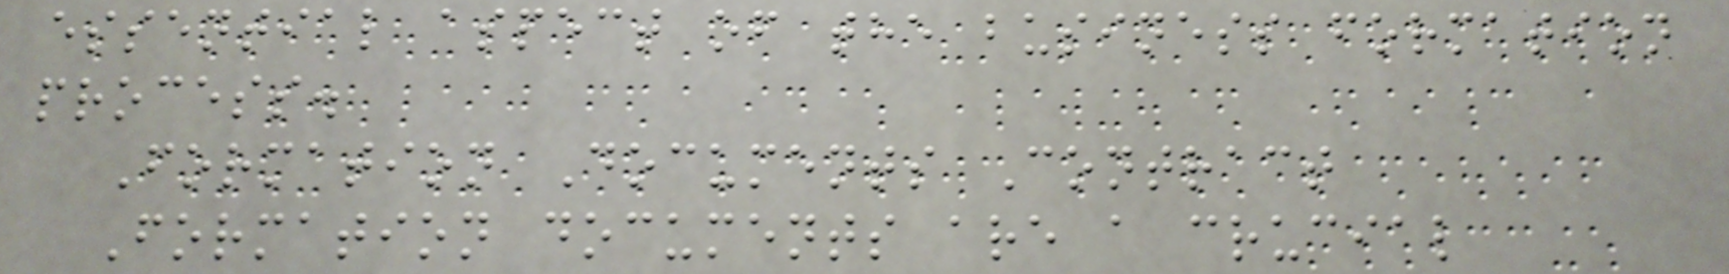essential aspect of the business formation
process.
Formation Documents Contract
Formation documents are a crucial
